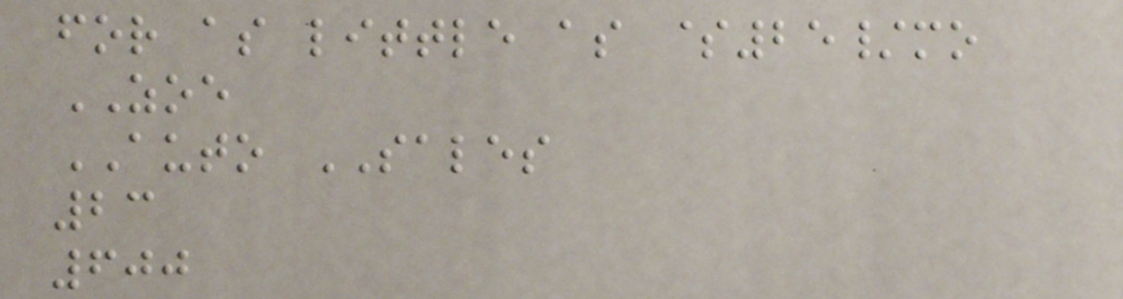for as little as $25/mo
ZOE
AUTO SALES
23
600
